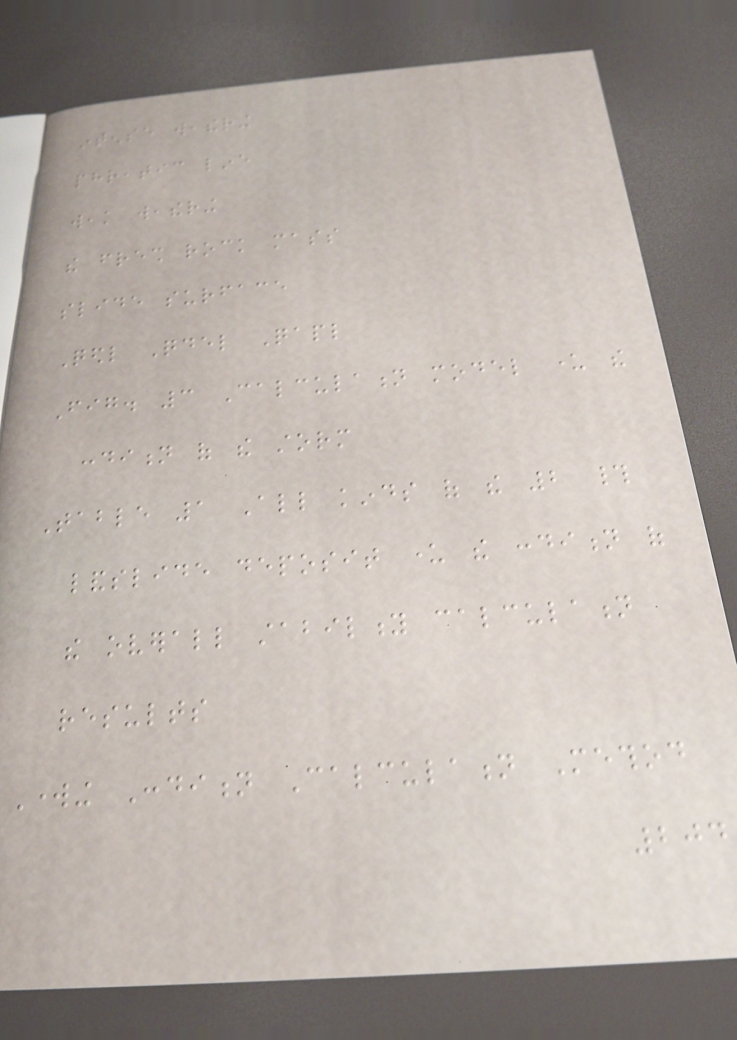intense weathering
phreatic line
weak weathering
the fresh rock mass
slide surface
Qedl Qdel Qapl
Fig. 3 Calculation model under the
condition of the storm
Table 1 All kinds of the 2 #
landslide deposit under the condition of
the overall stability calculation
results
Working Condition Calculation Method
204
